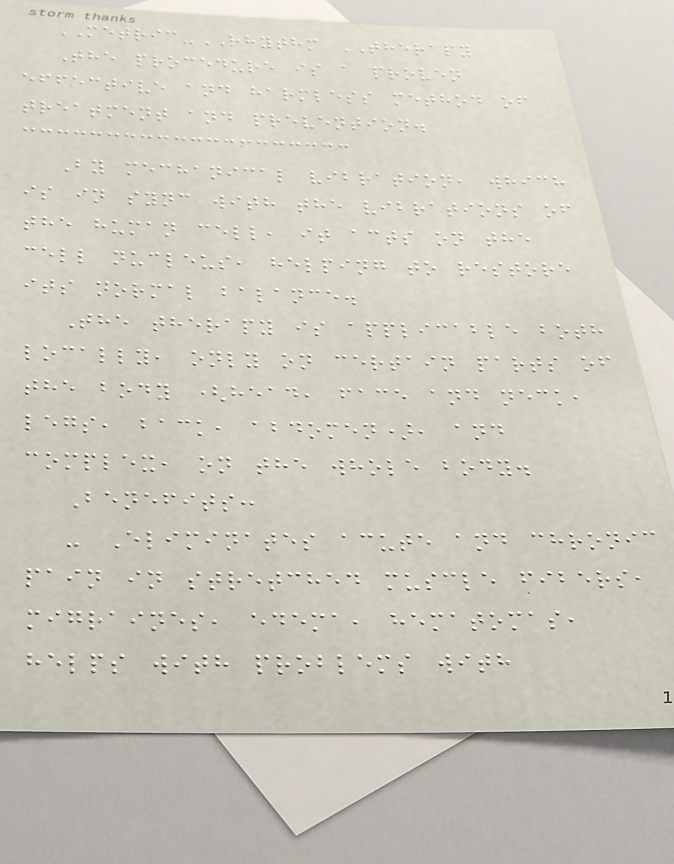METRIC-RHYTHM THERAPY
The procedure is a proven
effective and harmless method of
treatment and prevention.
By mechanical vibration, which
is in sync with the vibrations of
the human cell, it acts on the
cell nucleus, helping to restore
its normal balance.
The therapy is applicable both
locally, only on certain parts of
the body (head, face and neck,
legs, back, abdomen), and
complex, on the whole body.
Benefits:
- Eliminates acute and chronic
pain in stretched muscle fibers,
migraines, edema, hematomas,
helps with problems with
